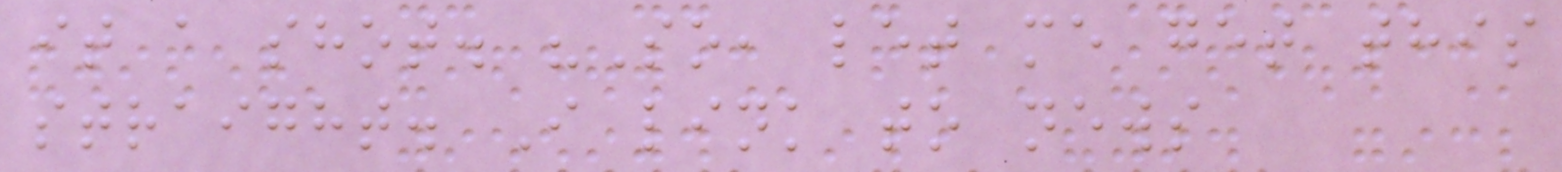it a shot. "So, let me get this
straight. I link to news
